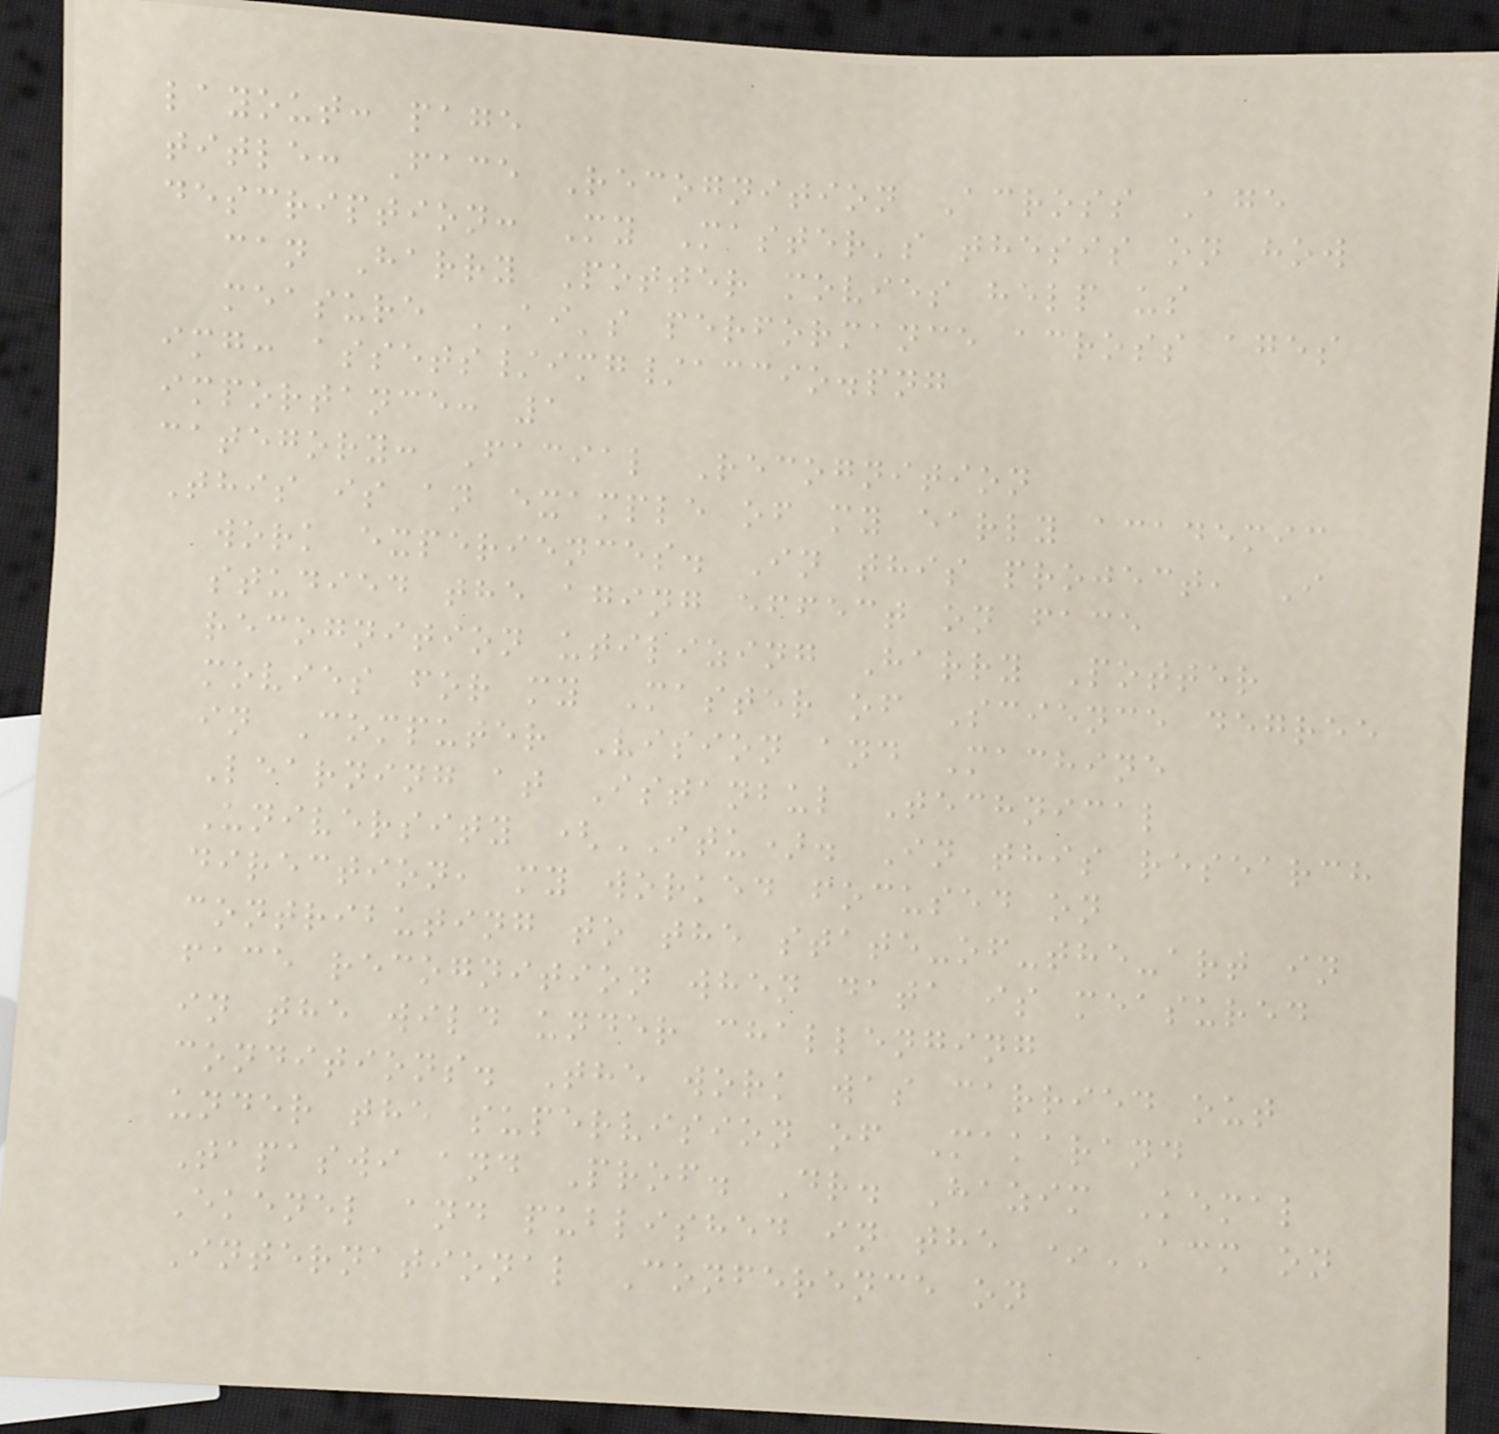layout: page
title: Face Recognition Across Age
description: My Master's thesis on how
can Harry Potter movies help us
measure AI's performance across ages
img: assets/img/accio.png
importance: 1
category: Facial Recognition
This is an example of my early academic
work experiences. In this project, I
studied the aging effect on face
recognition utilizing Harry Potter
movies for my Master of Science degree
in Computer Vision and Machine
Learning at Istanbul Technical
University (ITU). In this research
direction, my worked focused on
contributing to the state-of-the-art in
face recognition when data is measured
in the wild under challenging
conditions. The work was carried out
under the supervision of Makarand
Tapaswi and Prof. Dr. Hazim Kemal
Ekenel and published in the *ACM on
International Conference on
